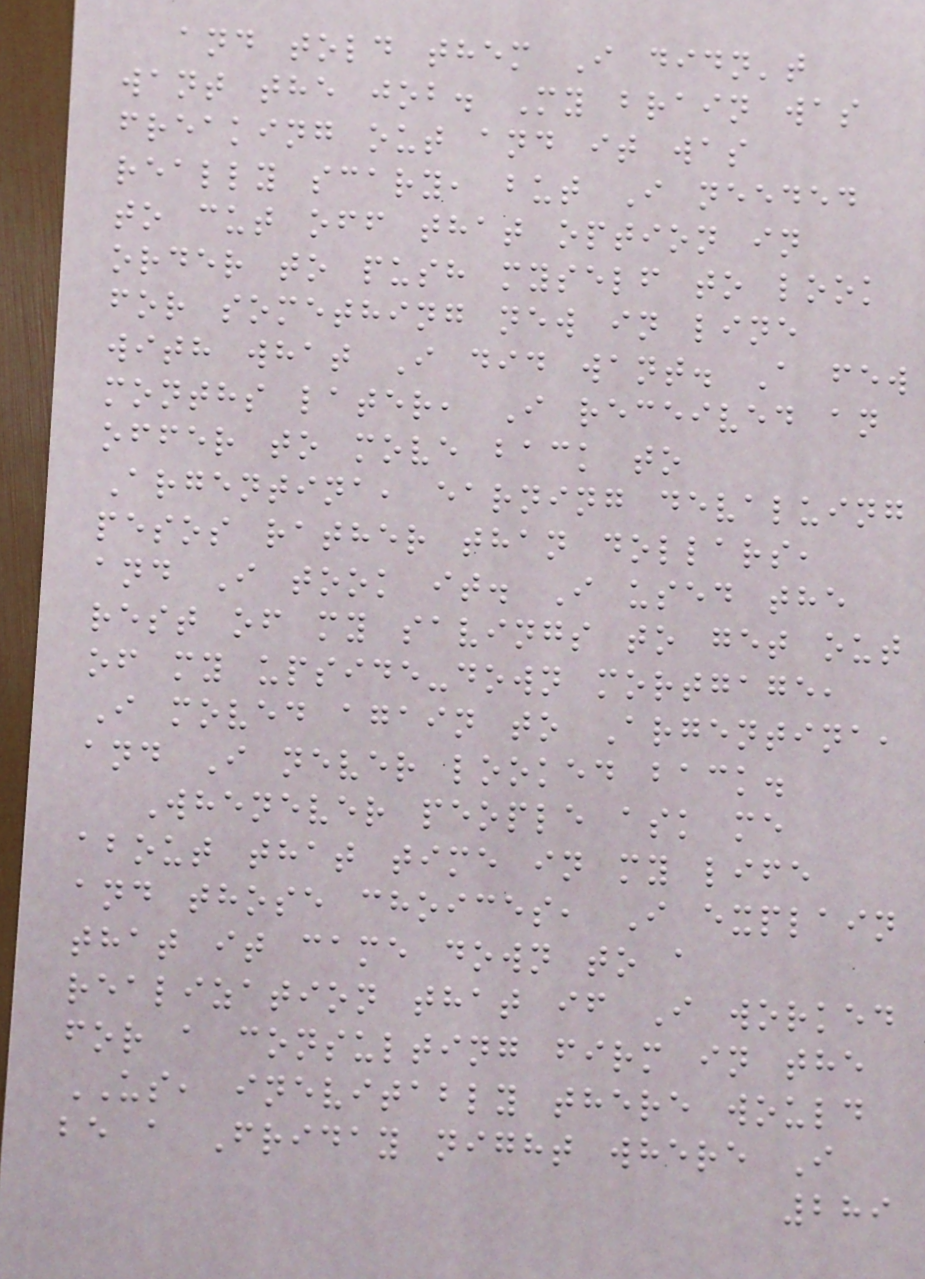and told them I didn't
want the job. My brain was
freaking out and it was
really scary, but I needed
to cut off that option in
order to push myself to look
for something new in line
with what I did want. A few
months later, I received an
offer to move back to
Argentina, earning devaluing
pesos rather than dollars,
and I took it. I used the
rest of my savings to get out
of my upside-down mortgage,
I moved again to Argentina,
and I never looked back.
Whenever people ask me
about that time in my life
and those choices, I explain
that it came down to a
realization that if I worked
for a consulting firm in the
US, inevitably there would
be a Friday night where I
289
